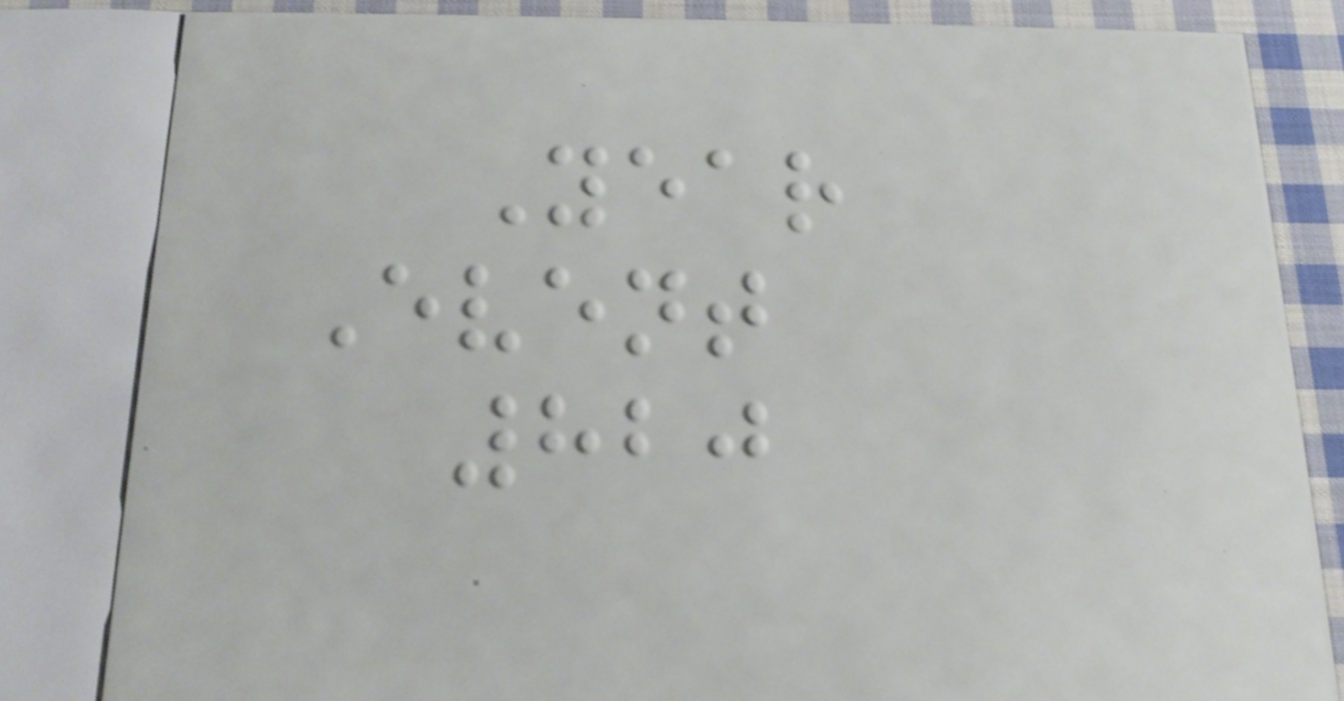Year
Event
820
